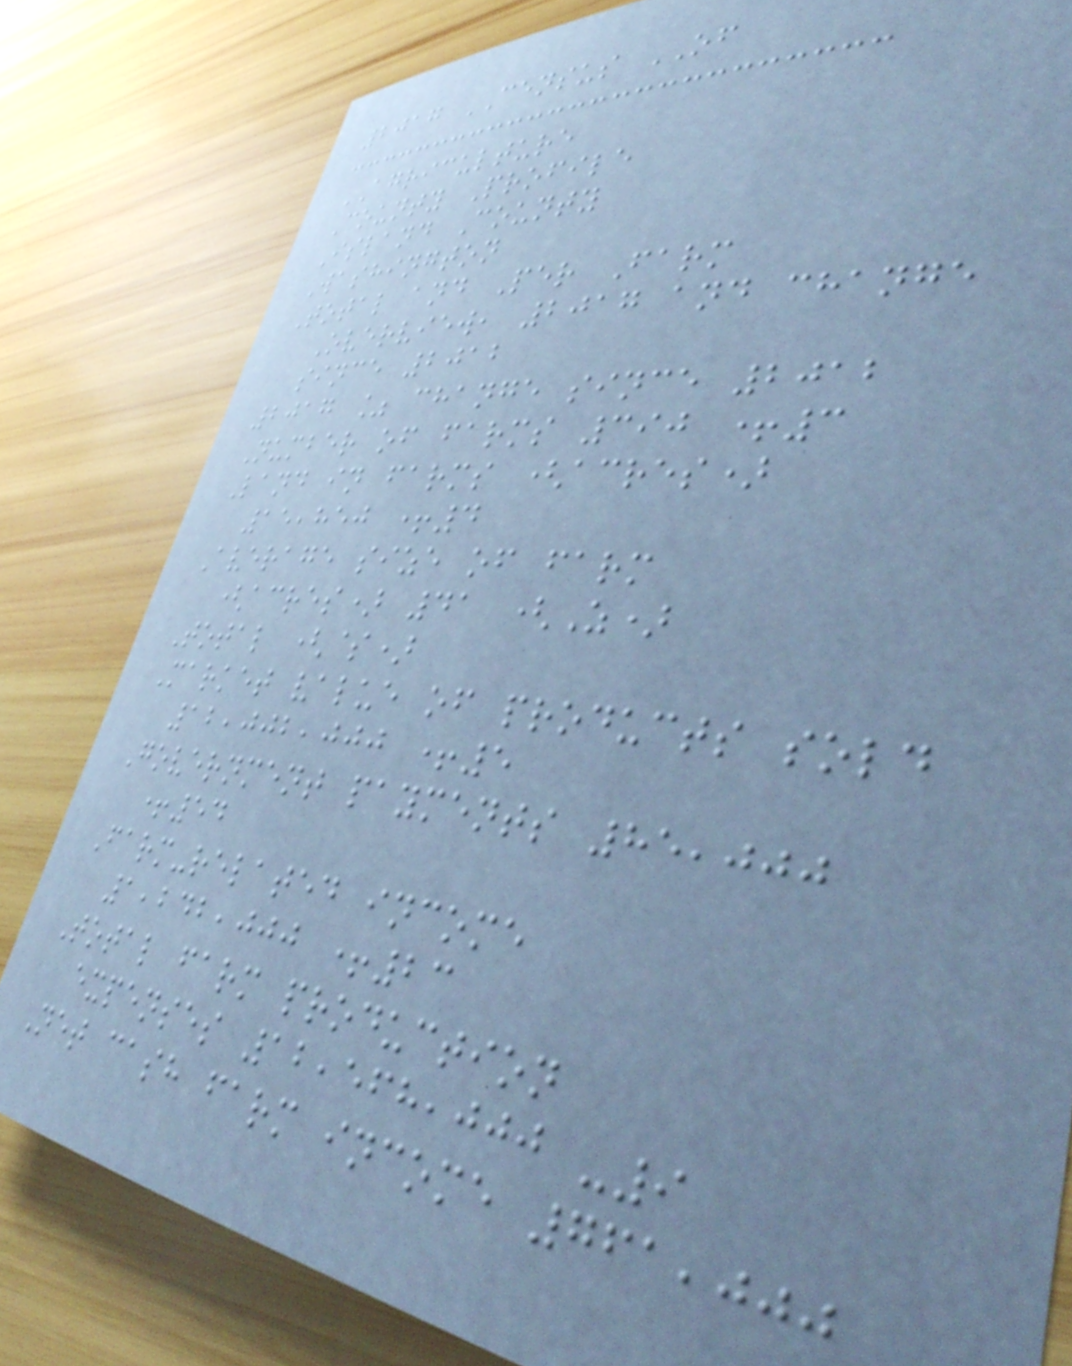2017 CENSUS OF
AGRICULTURE
County Profile
Island County
Washington
Total and Per Farm
Overview, 2017 and change
since 2012
2017 % change since 2012
Number of farms 390 +3
Land in farms (acres)
15,850 +4
Average size of farm
(acres) 41 (Z)
Total ($)
Market value of products sold
12,002,000 +5
Government payments 85,000
+54
Farm-related income
1,242,000 +23
Total farm production
expenses 12,568,000 -9
Net cash farm income 761,000
